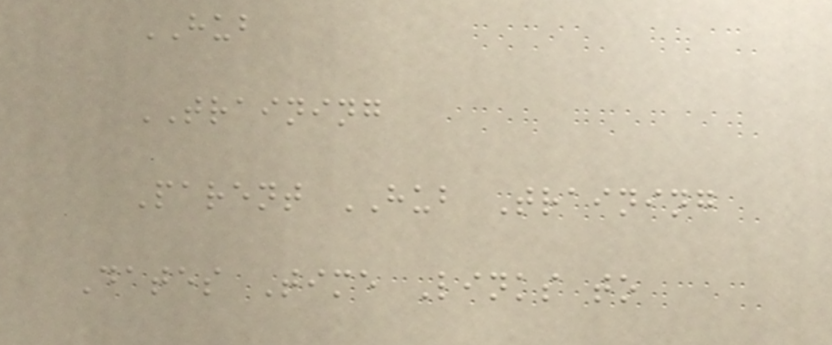HUB
TRAINING
Parent HUB Training
Dates Time Links to
